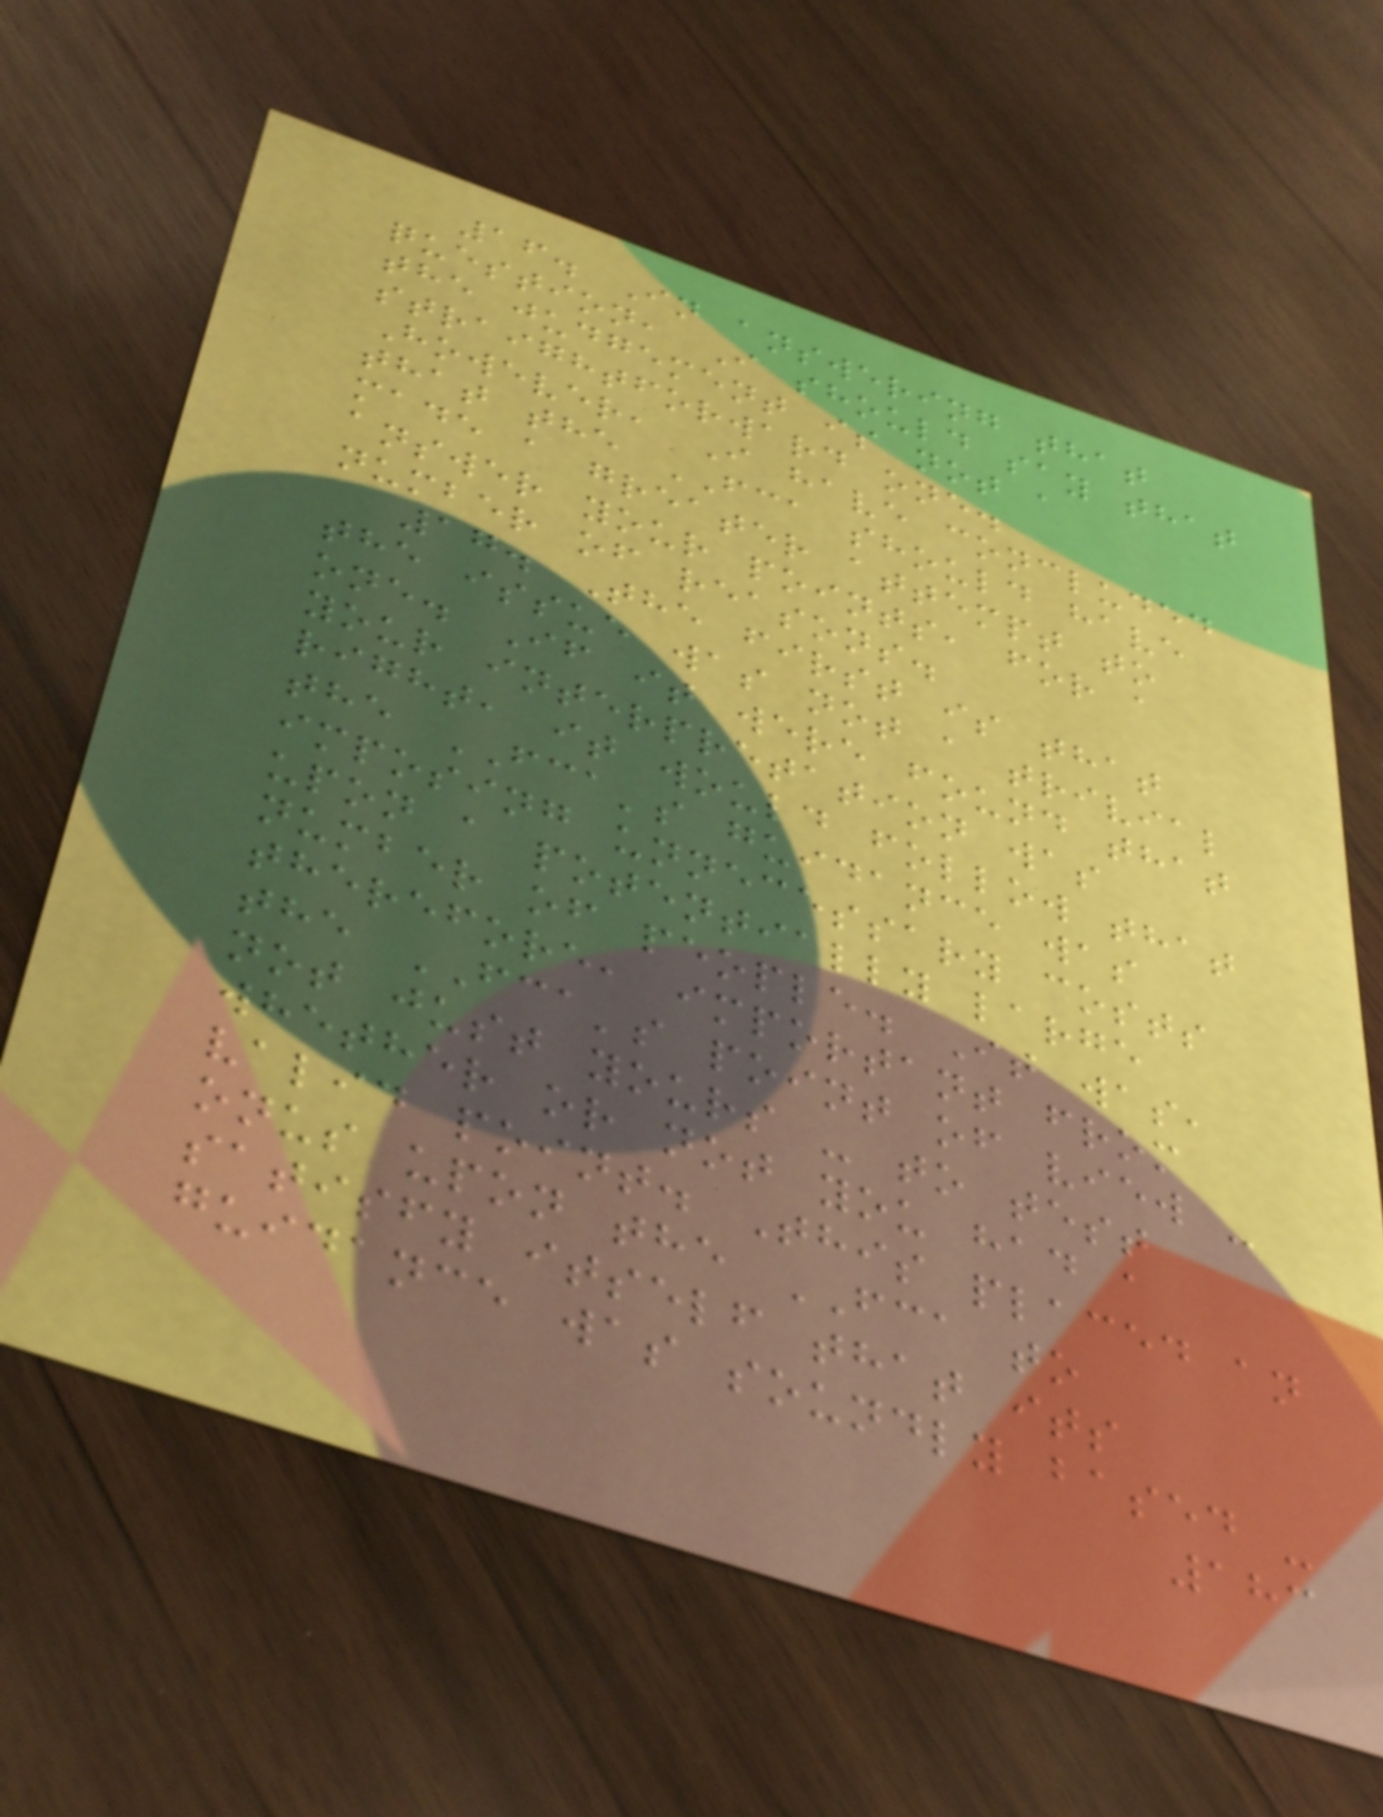16. In answering that
question, I should say that
the judgement is not a
straightforward one.
However, I have concluded
that the FCA should have
made a greater attempt to
answer your points, for a
number of reasons.
17. The first is that
the issue was not a trivial
one. If it were found that
your interpretation was
right, it would follow that
the FCA's guidance was
imposing unnecessary costs
upon a potentially large
number of people. It was,
therefore, important from
the FCA's point of view -
not just yours - to test
whether or not you had a
valid point. This placed an
onus upon the FCA to
satisfy itself that its
guidance was soundly based -
183
